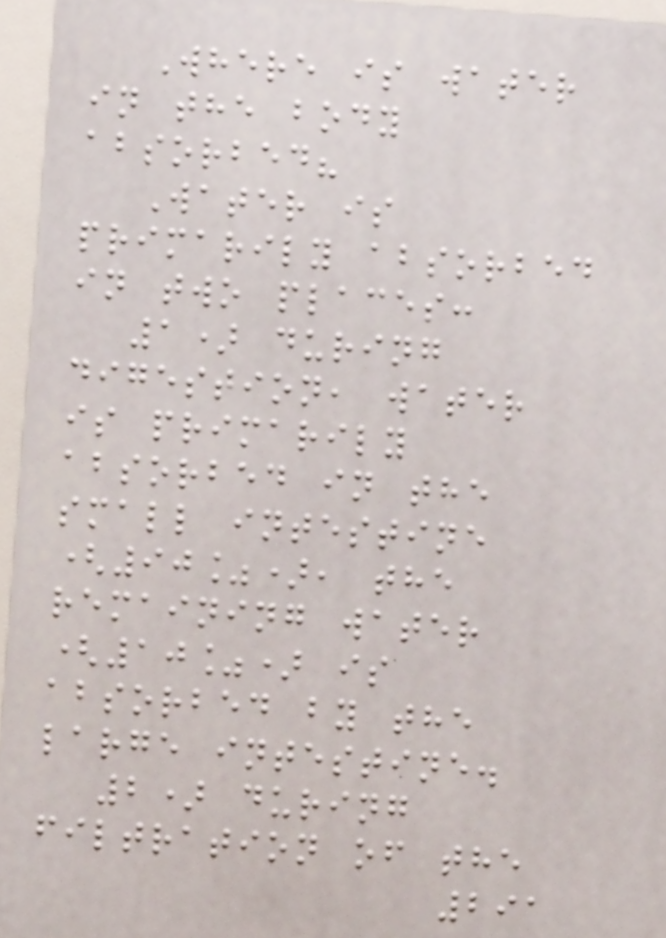Where is water
in the body
absorbed?
Water is
primarily absorbed
in two places:
1) during
digestion, water
is primarily
absorbed in the
small intestine
(90%), the
remaining water
(10%) is
absorbed by the
large intestine.
2) during
filtration of the
291
